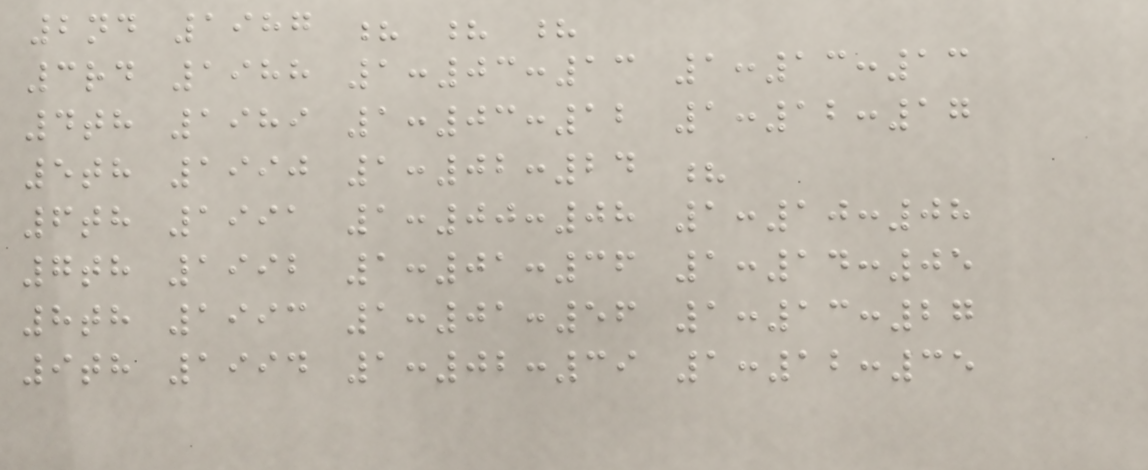2nd 1987 ? ? ?
3rd 1988 1:03:13 1:13:13
4th 1989 1:03:12 1:12:17
5th 1990 1:02:24 ?
6th 1991 1:00:08 1:10:08
7th 1992 1:01:36 1:14:05
8th 1993 1:01:56 1:13:27
9th 1994 1:02:39 1:12:35
